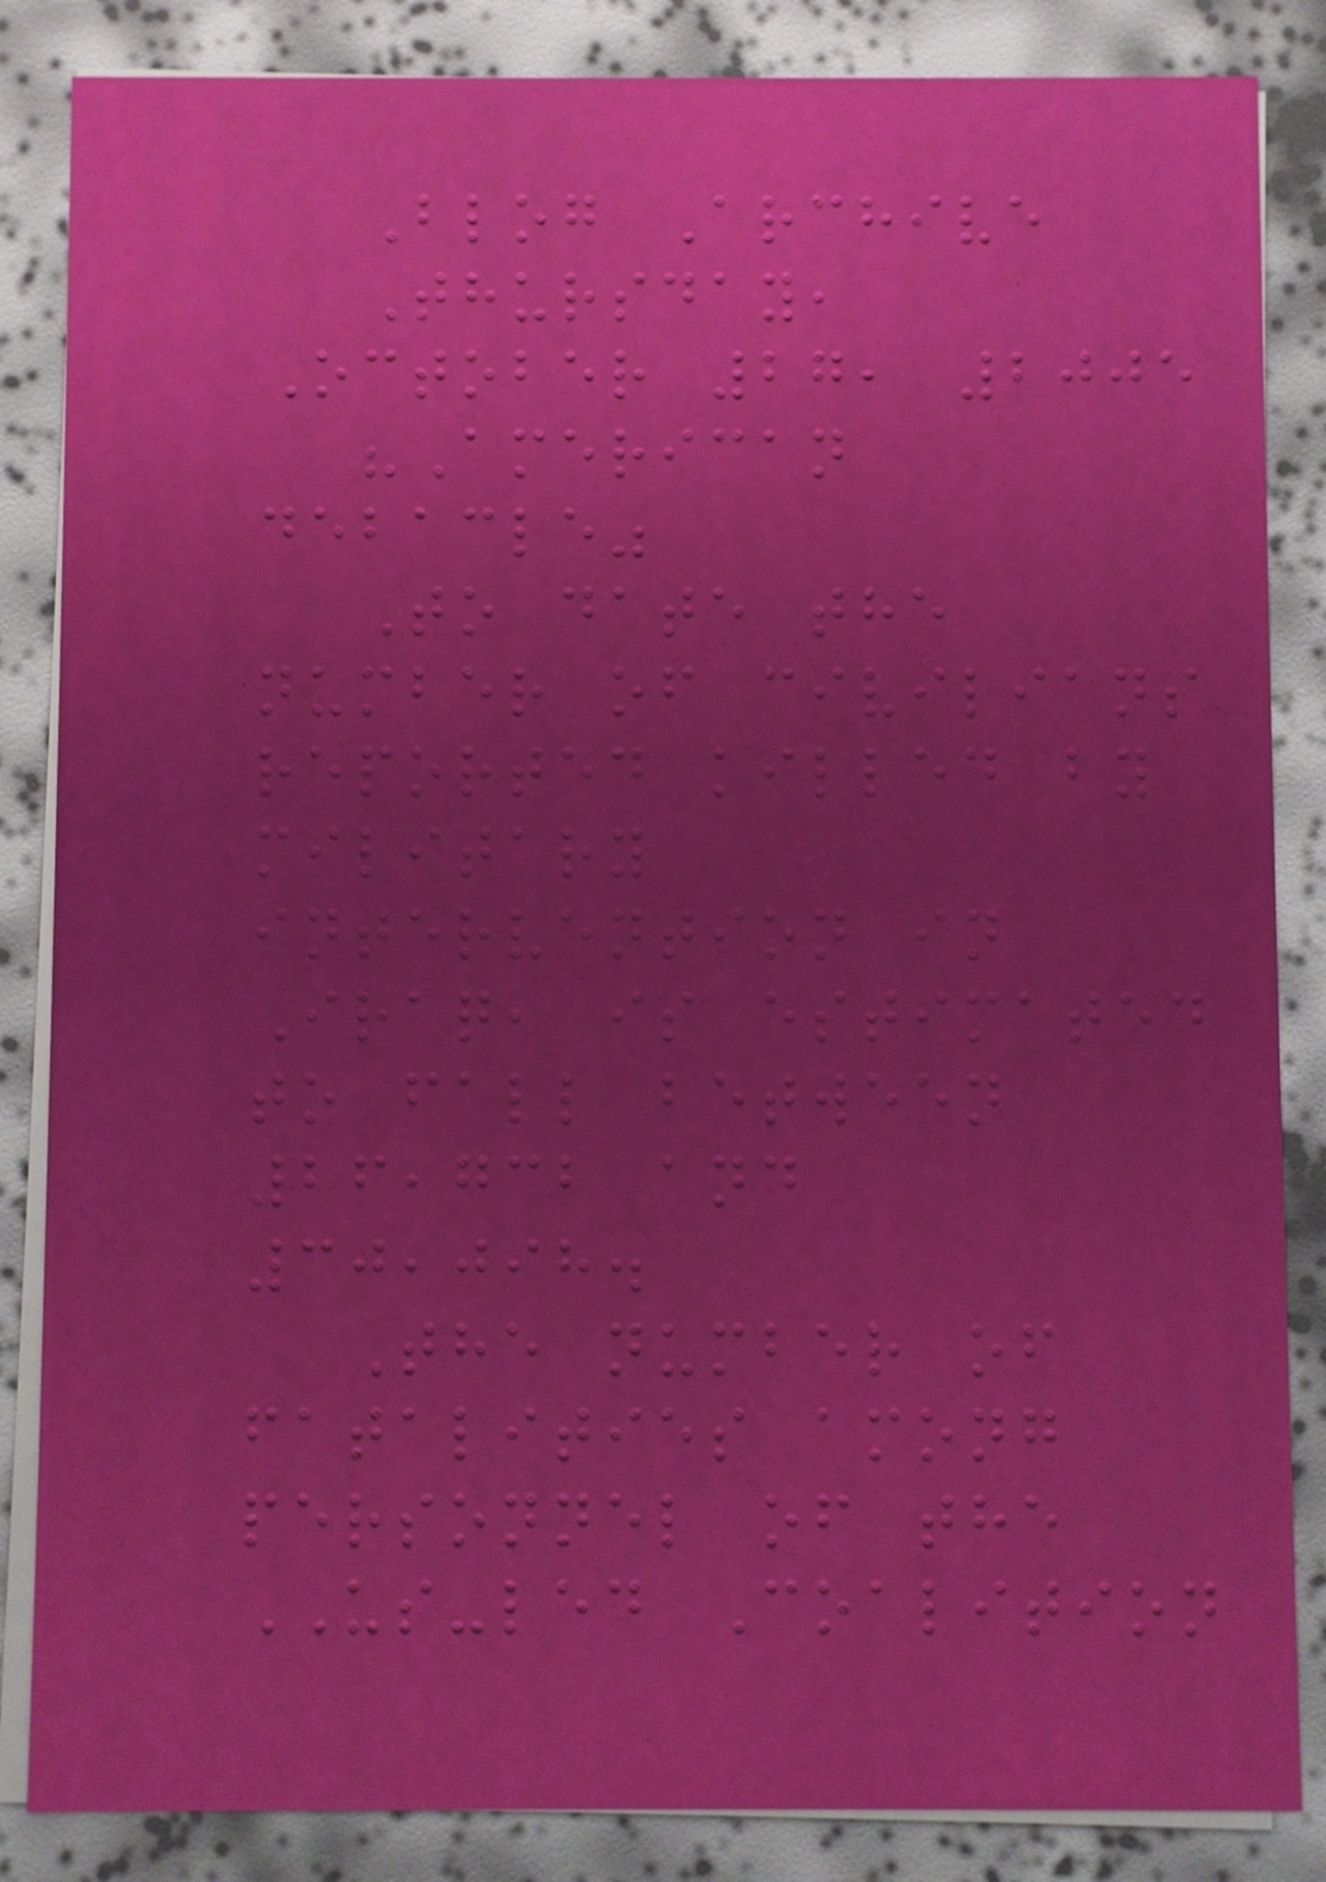Blog Archive
Thursday,
October 27, 2005
"American
debacle"
To date the
number of civilians
reported killed by
military
intervention in
Iraq, is estimated
to fall between
26,732 and
30,098.
The number of
fatalities among
personnel of the
US-led Coalition
